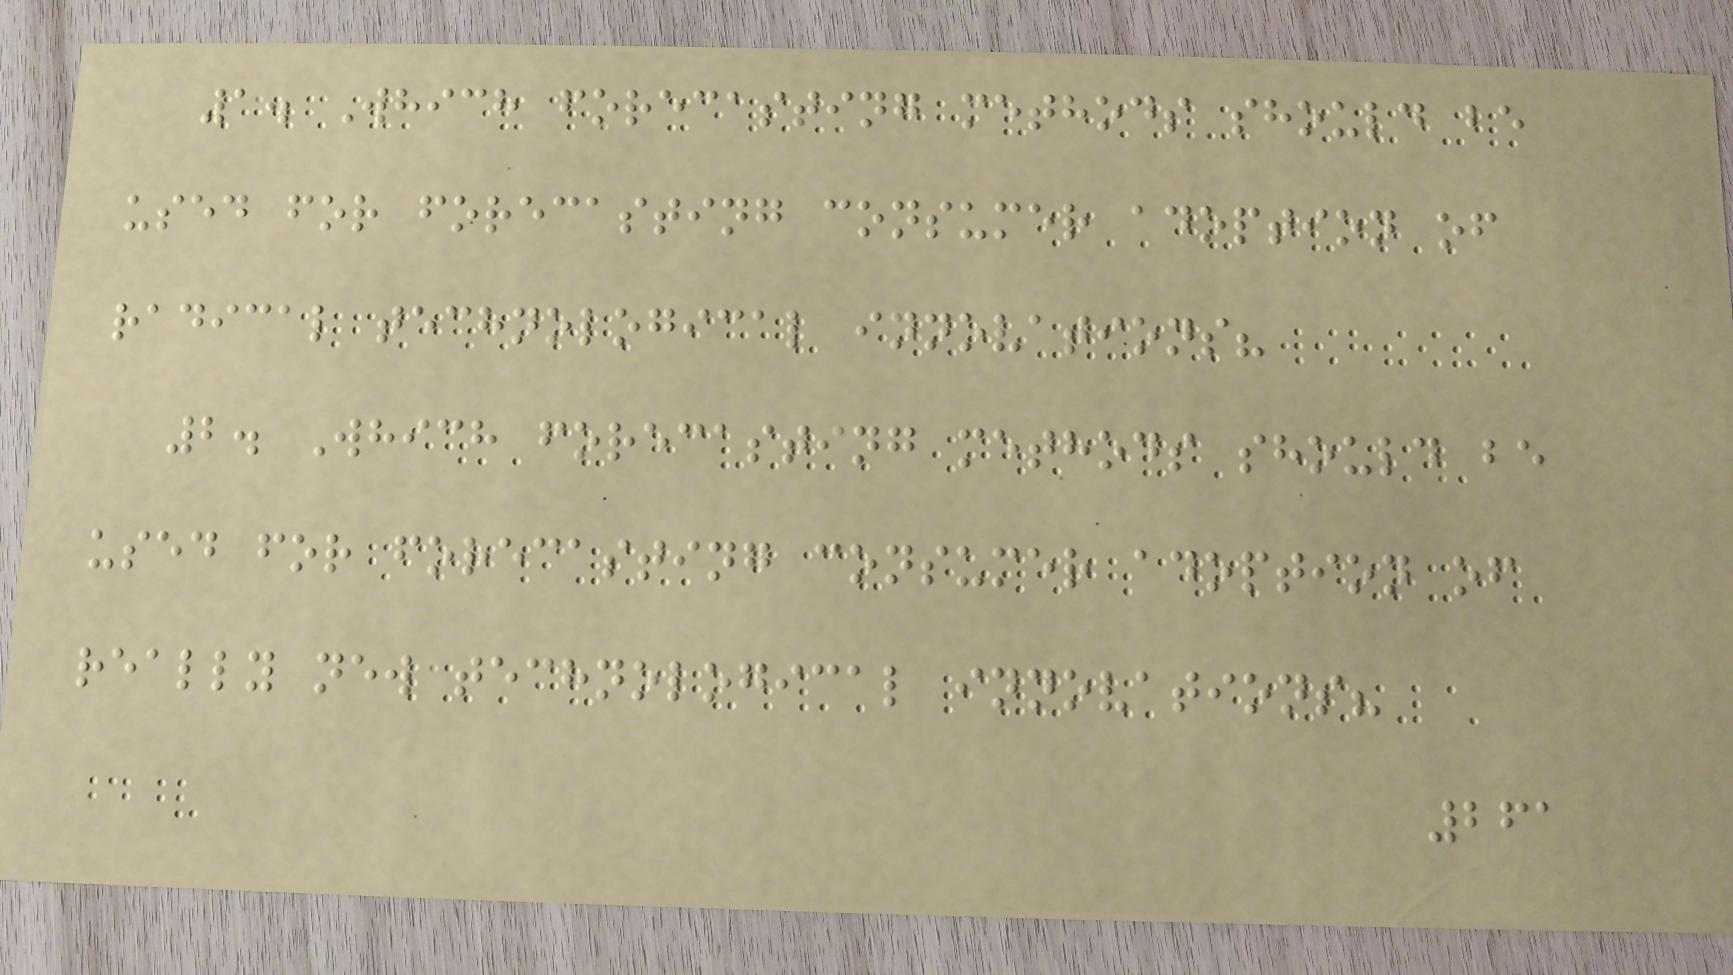1. Which forecasting methods should be
used for forecasting consumer adoption of
radical technological innovations?
2. Which forecasting methods should be
used for forecasting consumer adoption of
really new technological innovations?
261
